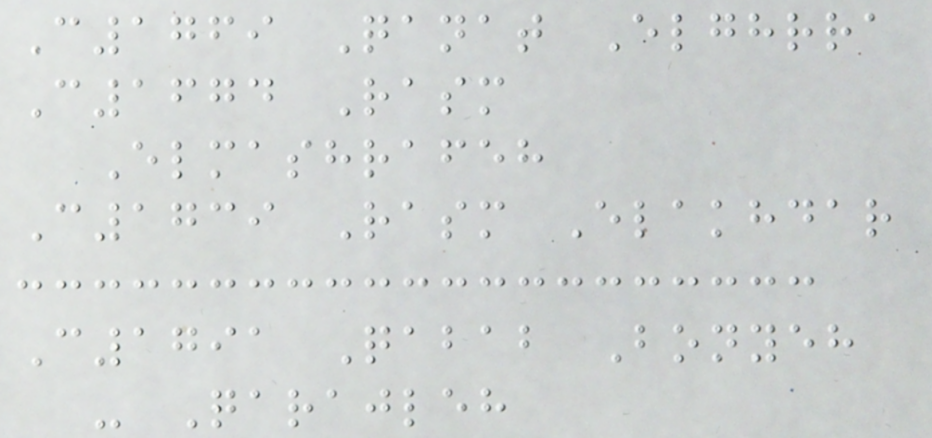C1769 Qanat Elghrra
C1674 Rasm
Elmashrafeh
C1739 Rasm Elakhdar
C1791 Qabab Bonyeh
- Qarajleh
